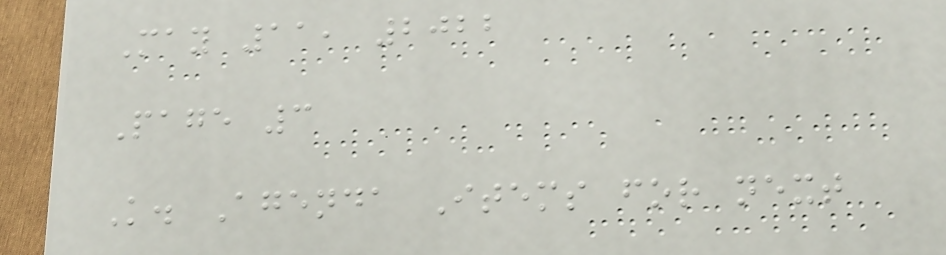May 11, 2022
Page 3
K. Agenda Items for next
